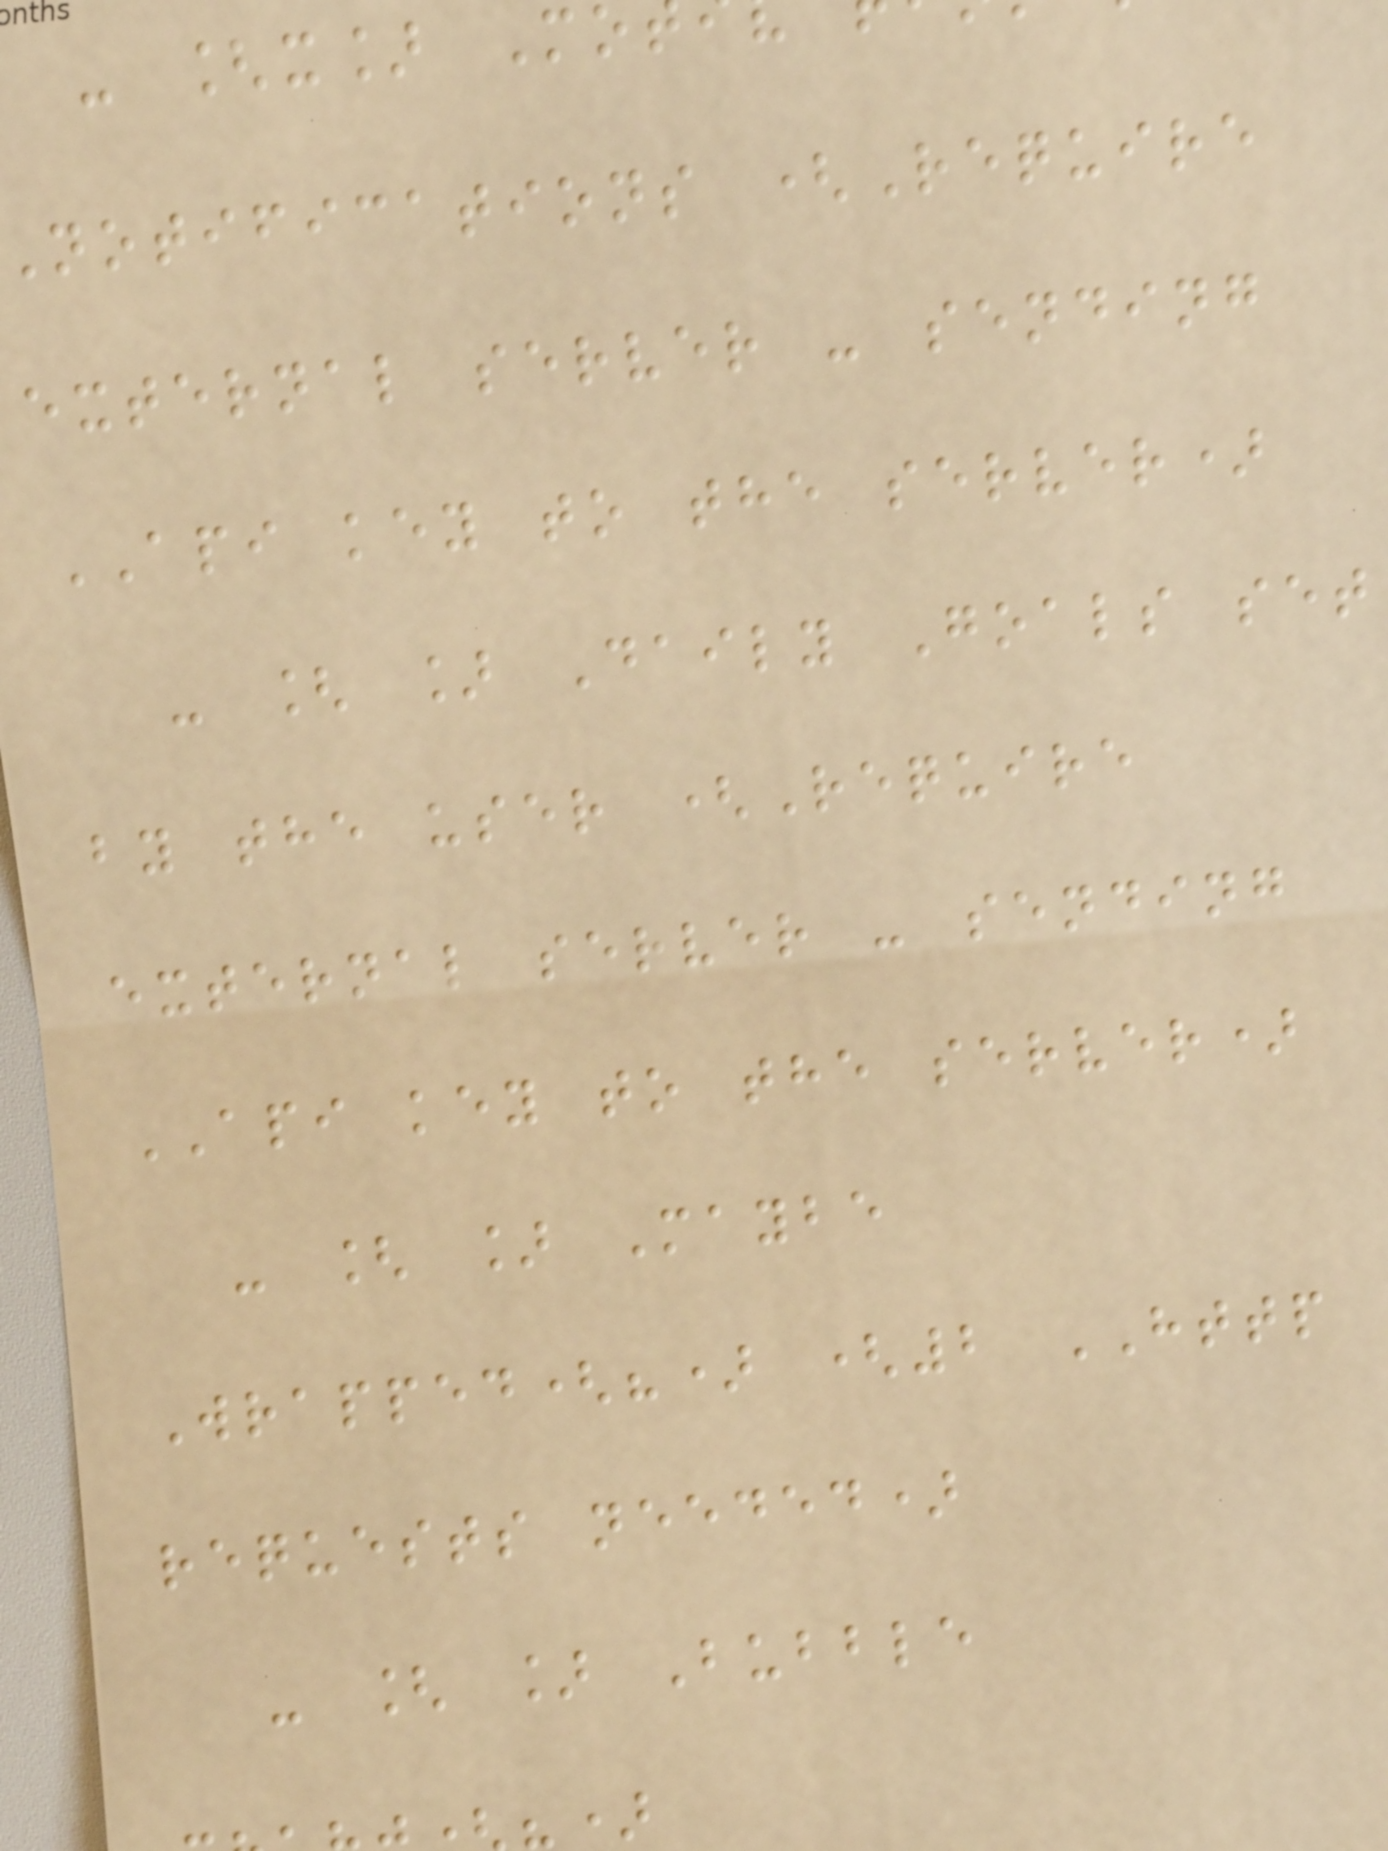- [x] Mo
notifications (Require
external server - sending
API key to the server)
- [ ] Daily Goals set
by the user (Require
external server - sending
API key to the server)
- [ ] Maybe
Wrapped(?) (2 HTTP
requests needed)
- [ ] Bubble
